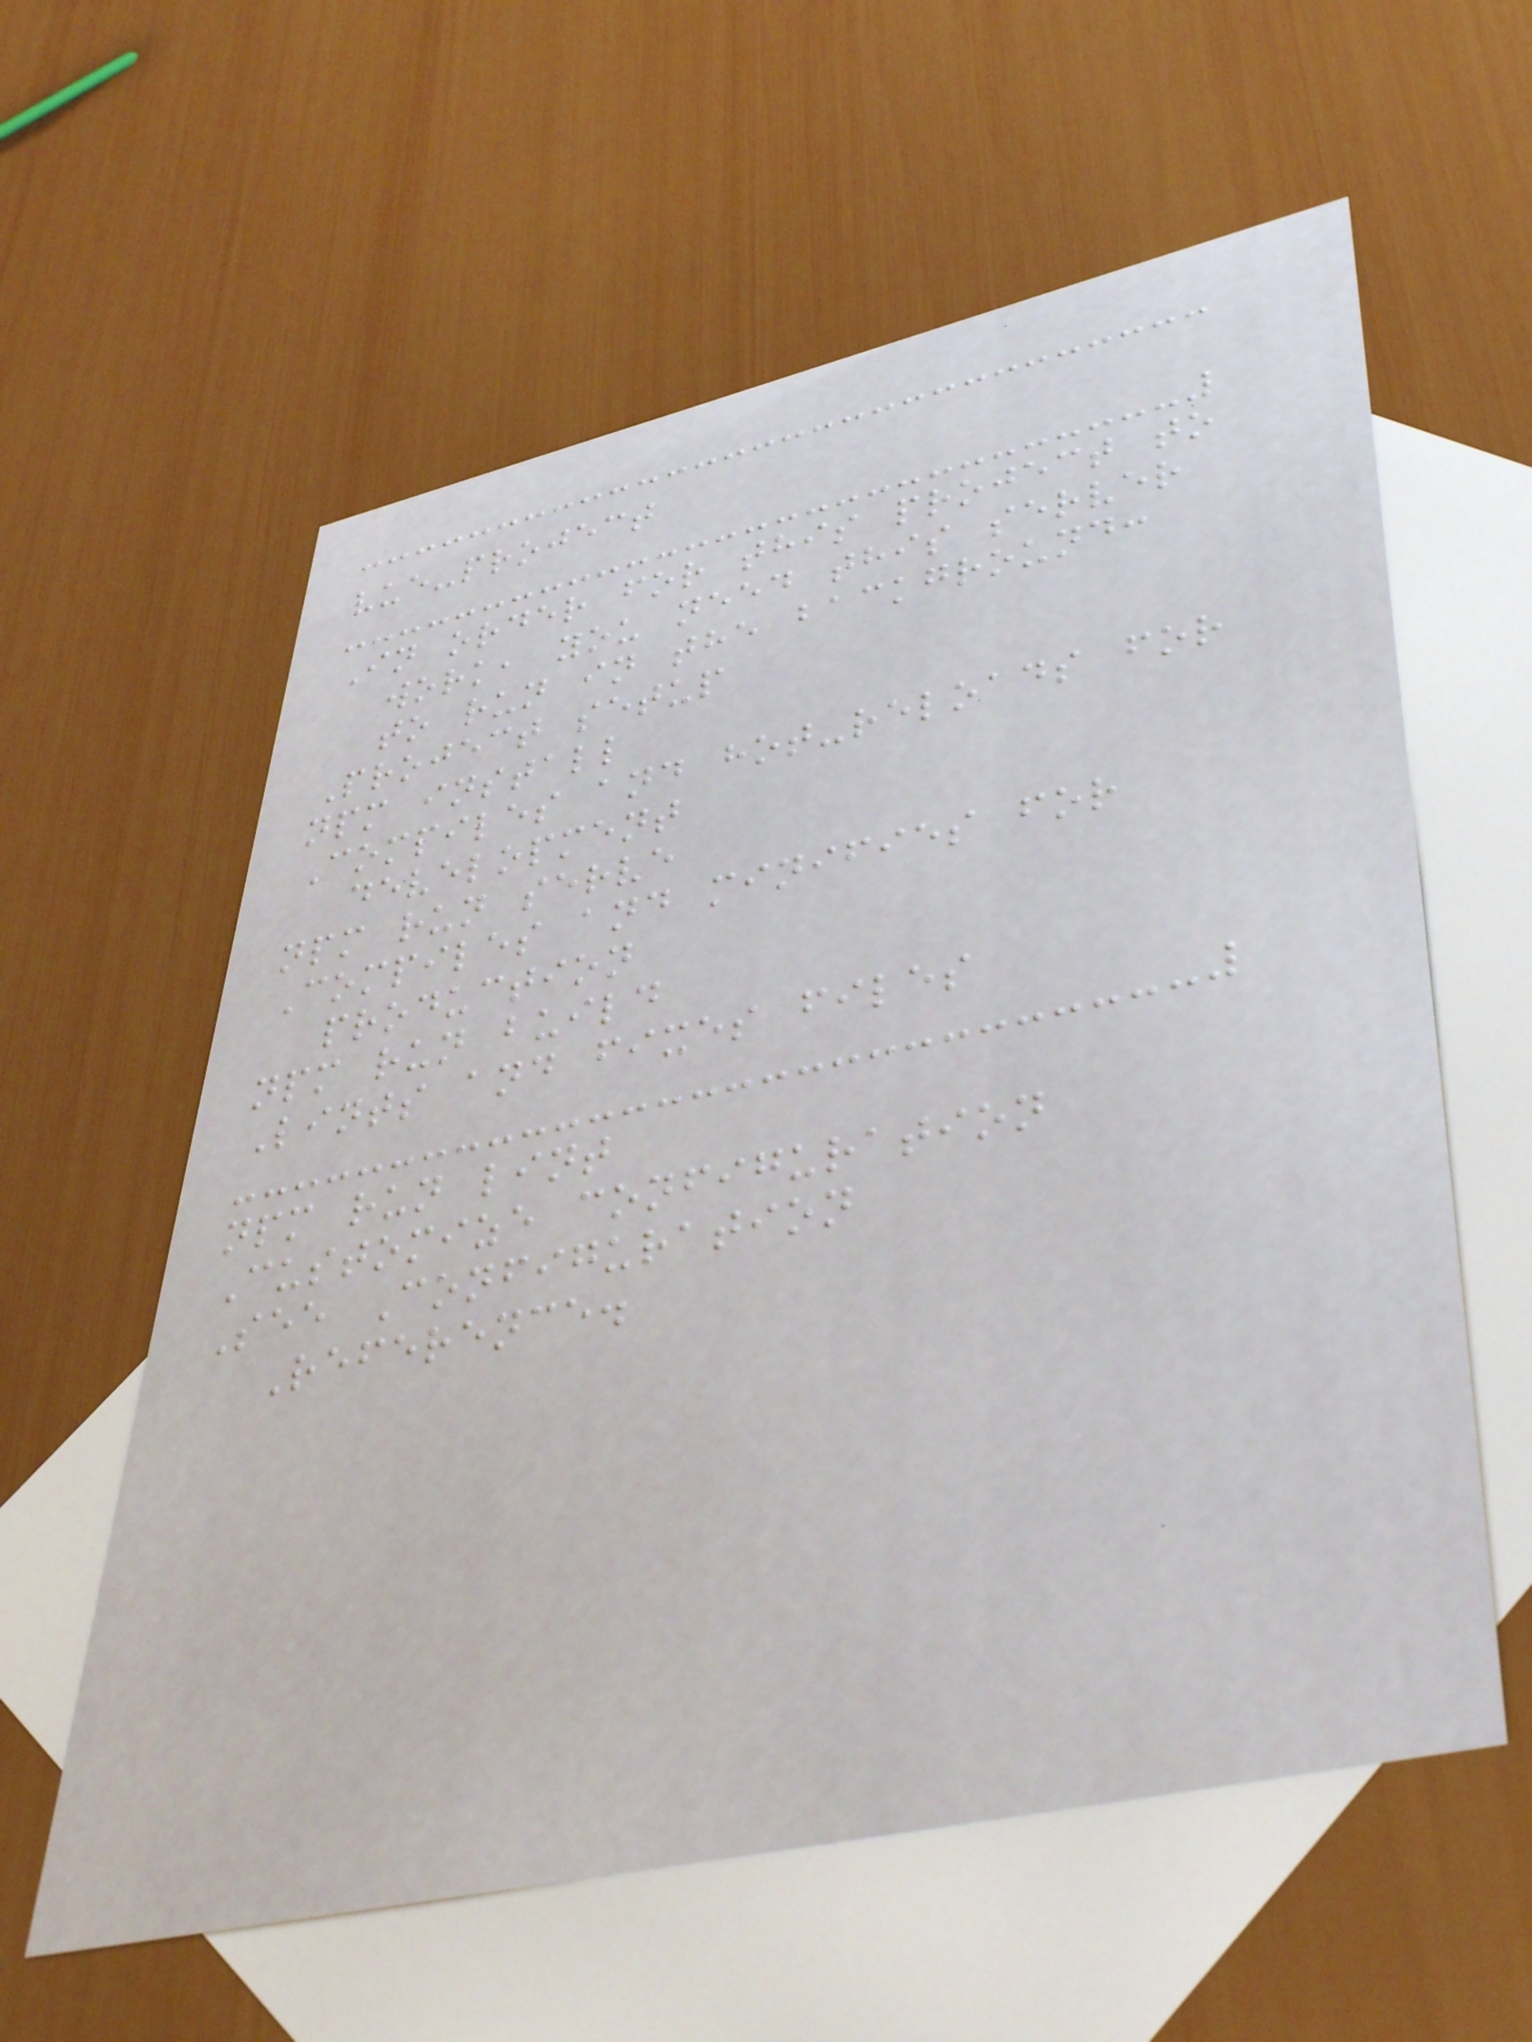vue-project
In order for this project to
work, you need this server
to run in the background:
Project setup
npm install
Compiles and hot-reloads for
development
npm run serve
Compiles and minifies for
production
npm run build
Lints and fixes files
npm run lint
Customize configuration
See Configuration
Reference.
